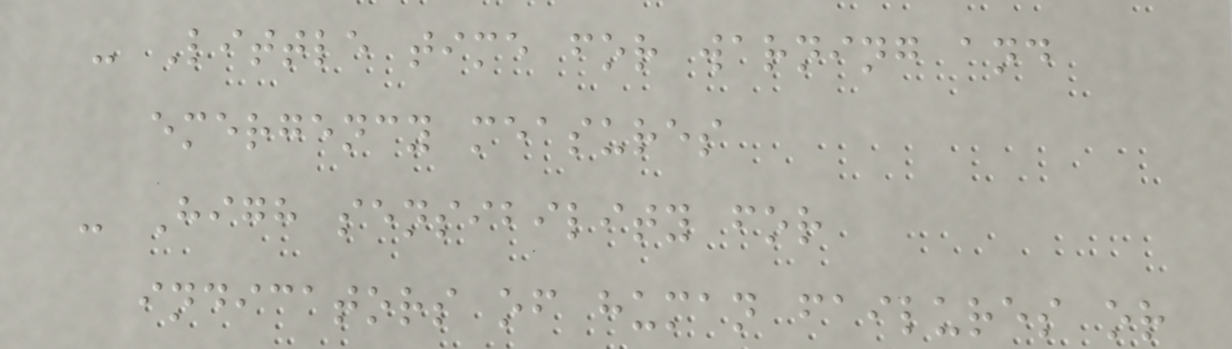- Little time for warning and
emergency measures
- High sensibility for
indicators of human failures or
